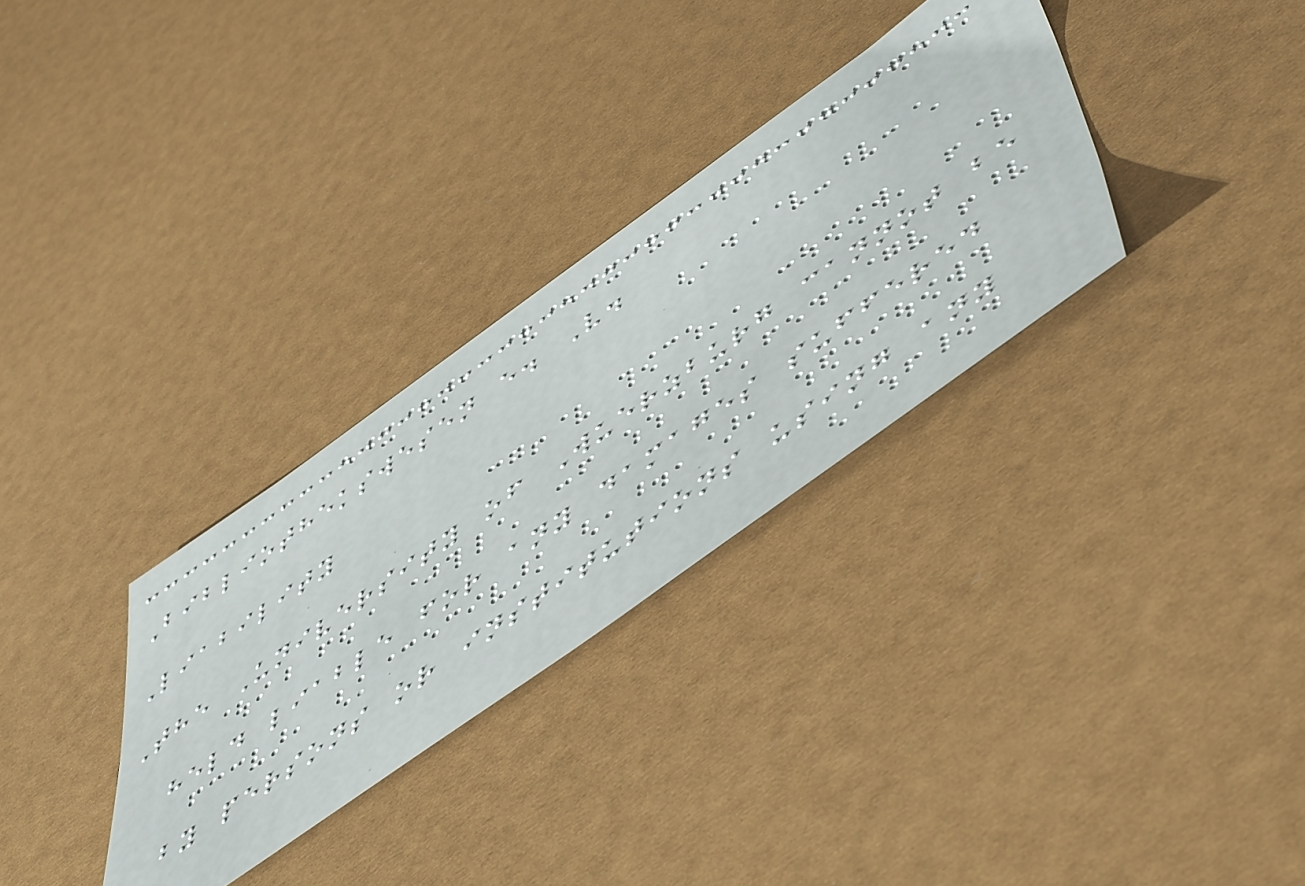Bibliothekswesen e. V.
Liability
The University of Wuerzburg cannot be
held liable for any damages suffered
by persons or institutions using any
